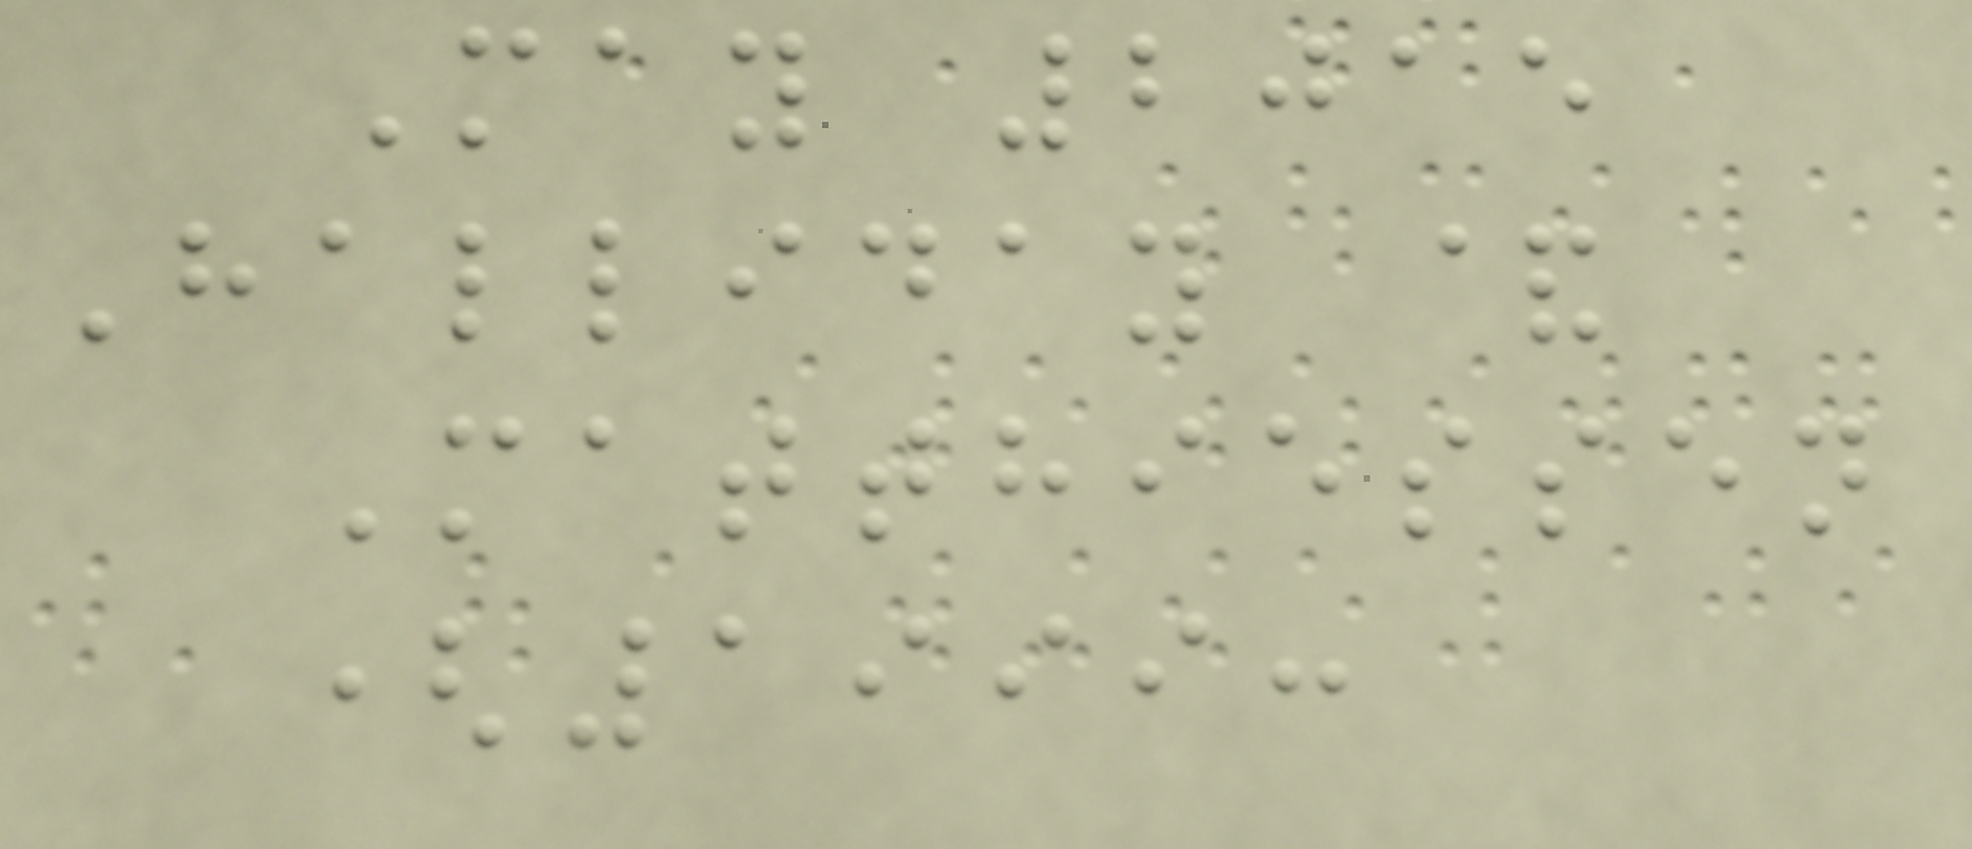May 2015
Halliday &
Matthiessen
(1999:
